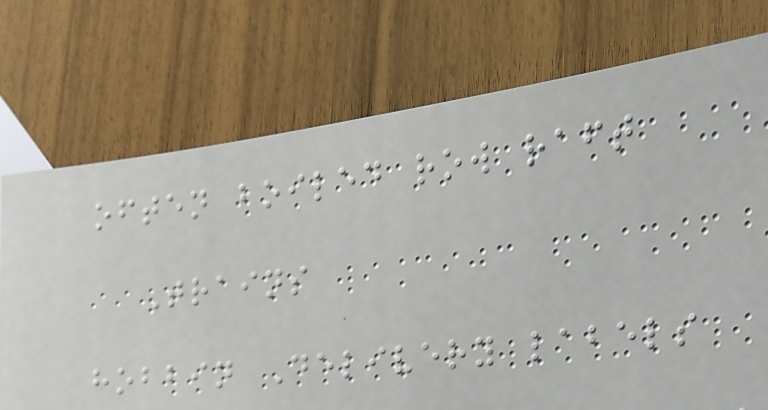often boiled row raft
Trains
hobbin Delivery labels
